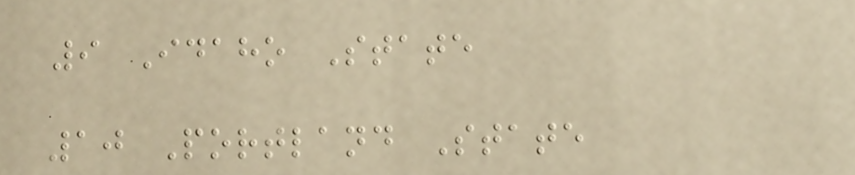9 Idaho State
10 Portland State
